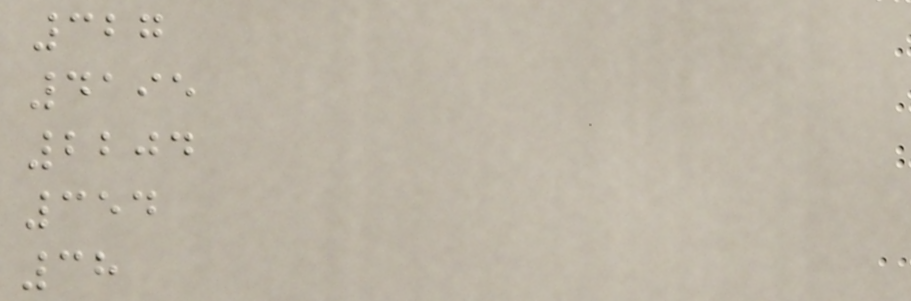327
4195
2204
354
38
